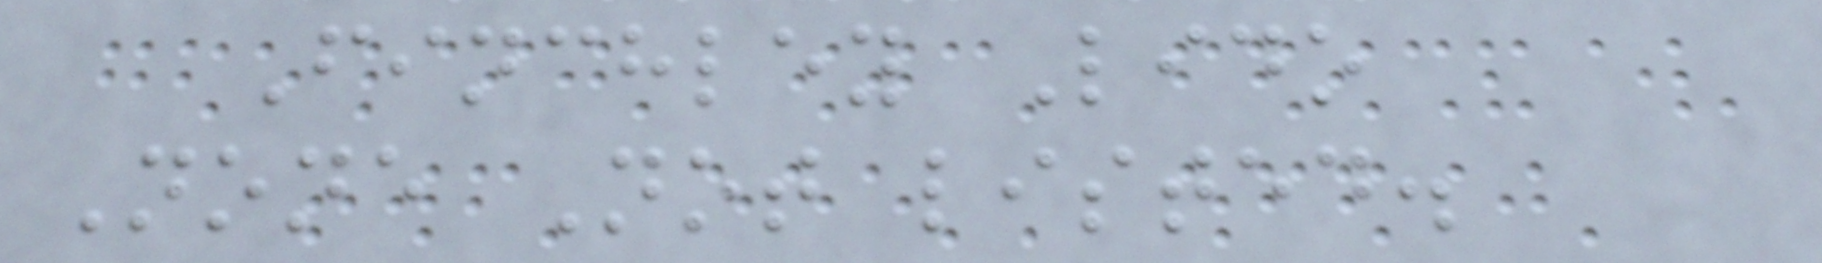Finchley Lido
None Not listed.
